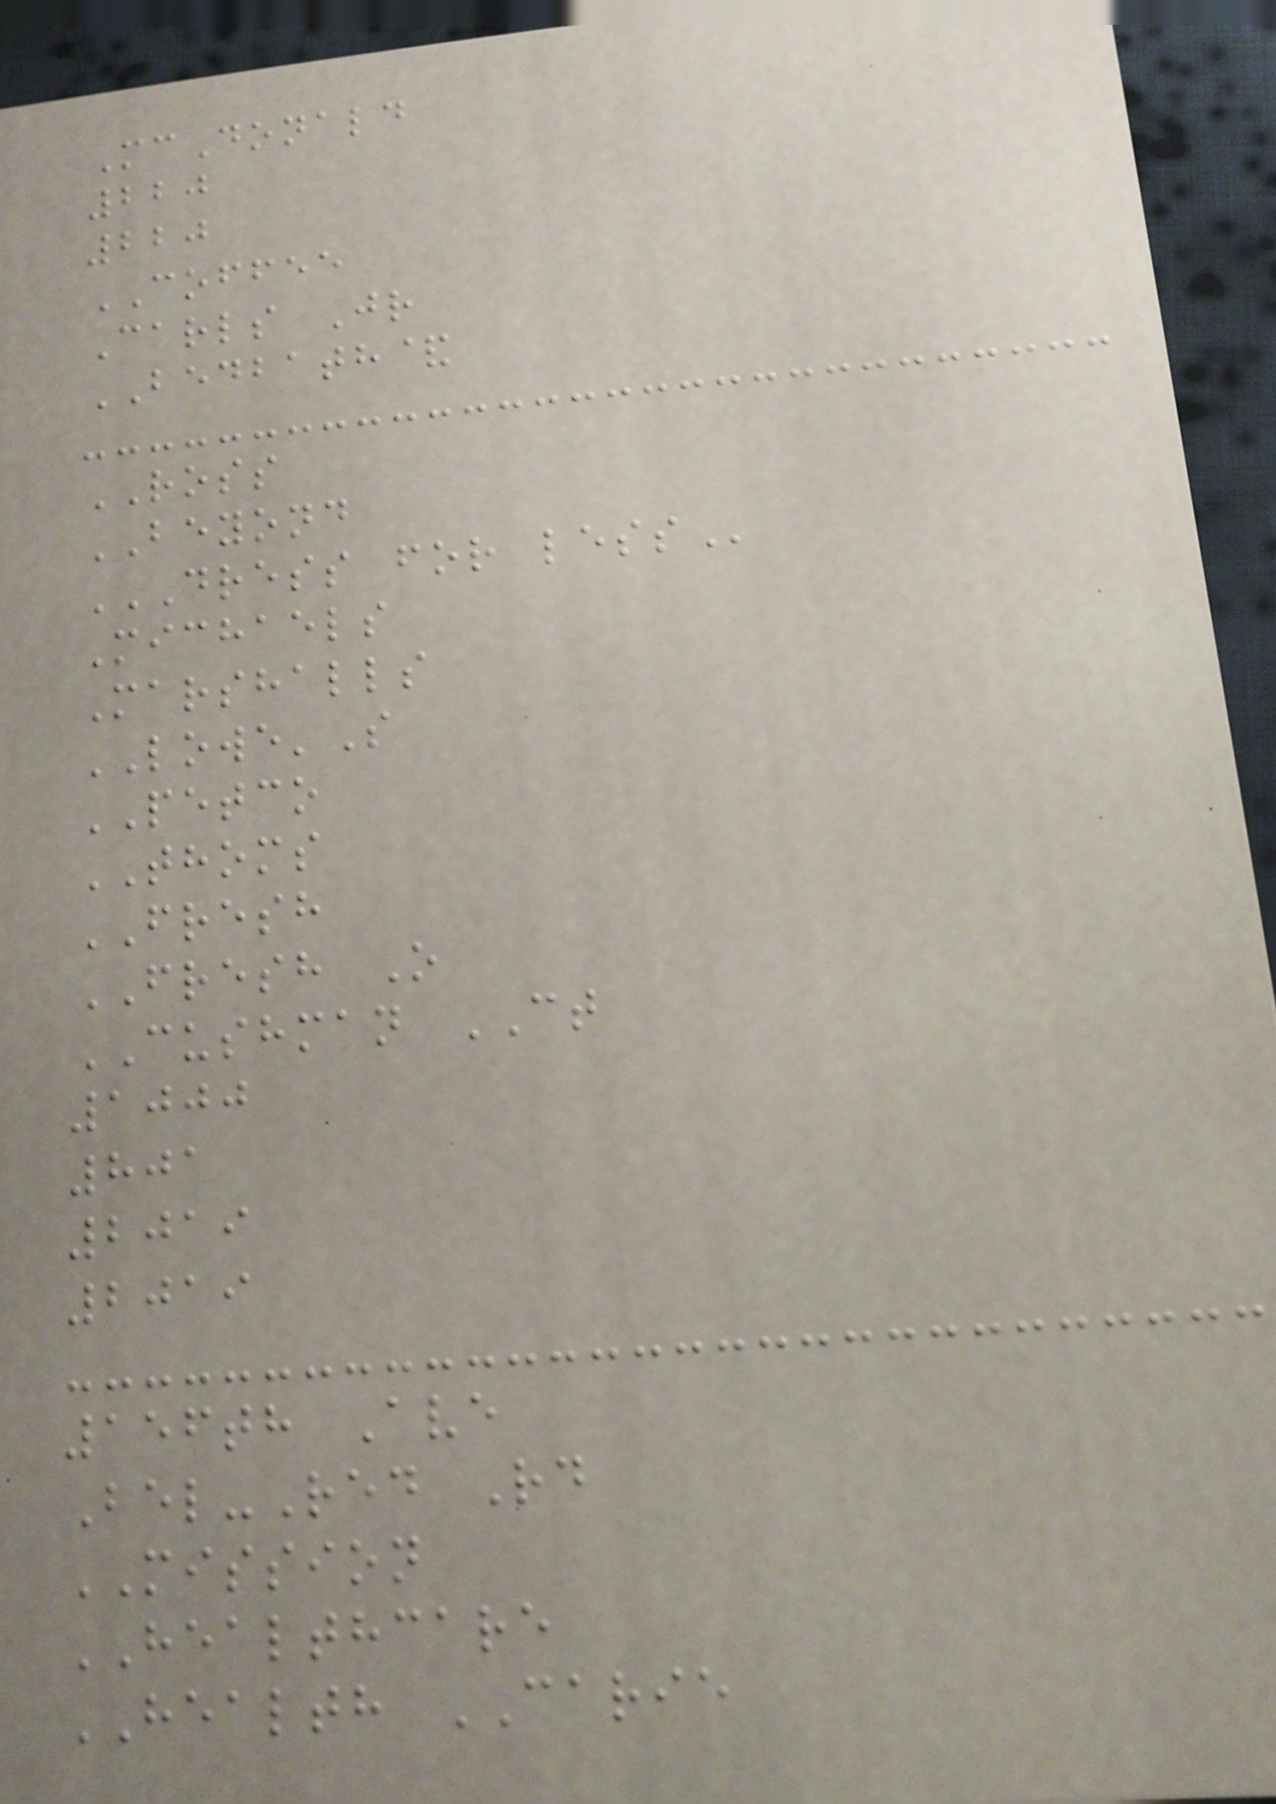McDonald
220
220
COFFEE
Carls Jr
BEDBATH&
ROSS
BEYOND
DRESS FOR LESS
Michaels
Marshalls
LOWE'S
PETCO
THOMS
FRESH
FRESH O
CUSHMAN CT
1000
801
2019
2019
156th Ave
Bel-Red Rd
MISSION
HEALTHCARE
HEALTH CARIE
